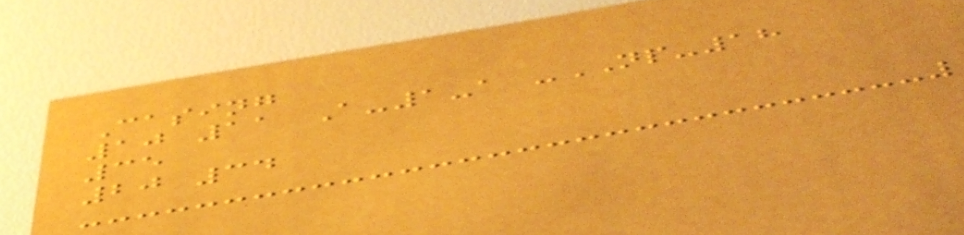Casing
10 11 A-1-a -NP-18
35
20 34
